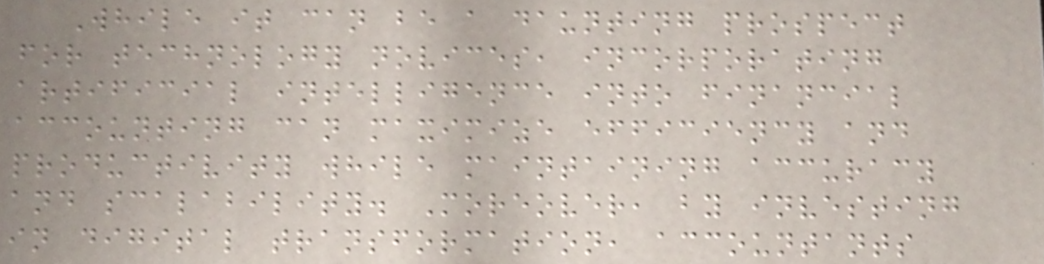While it can be a daunting prospect
for technology novices, incorporating
artificial intelligence into financial
accounting can maximize efficiency and
productivity while maintaining accuracy
and scalability. Moreover, by investing
in digital transformation, accountants
